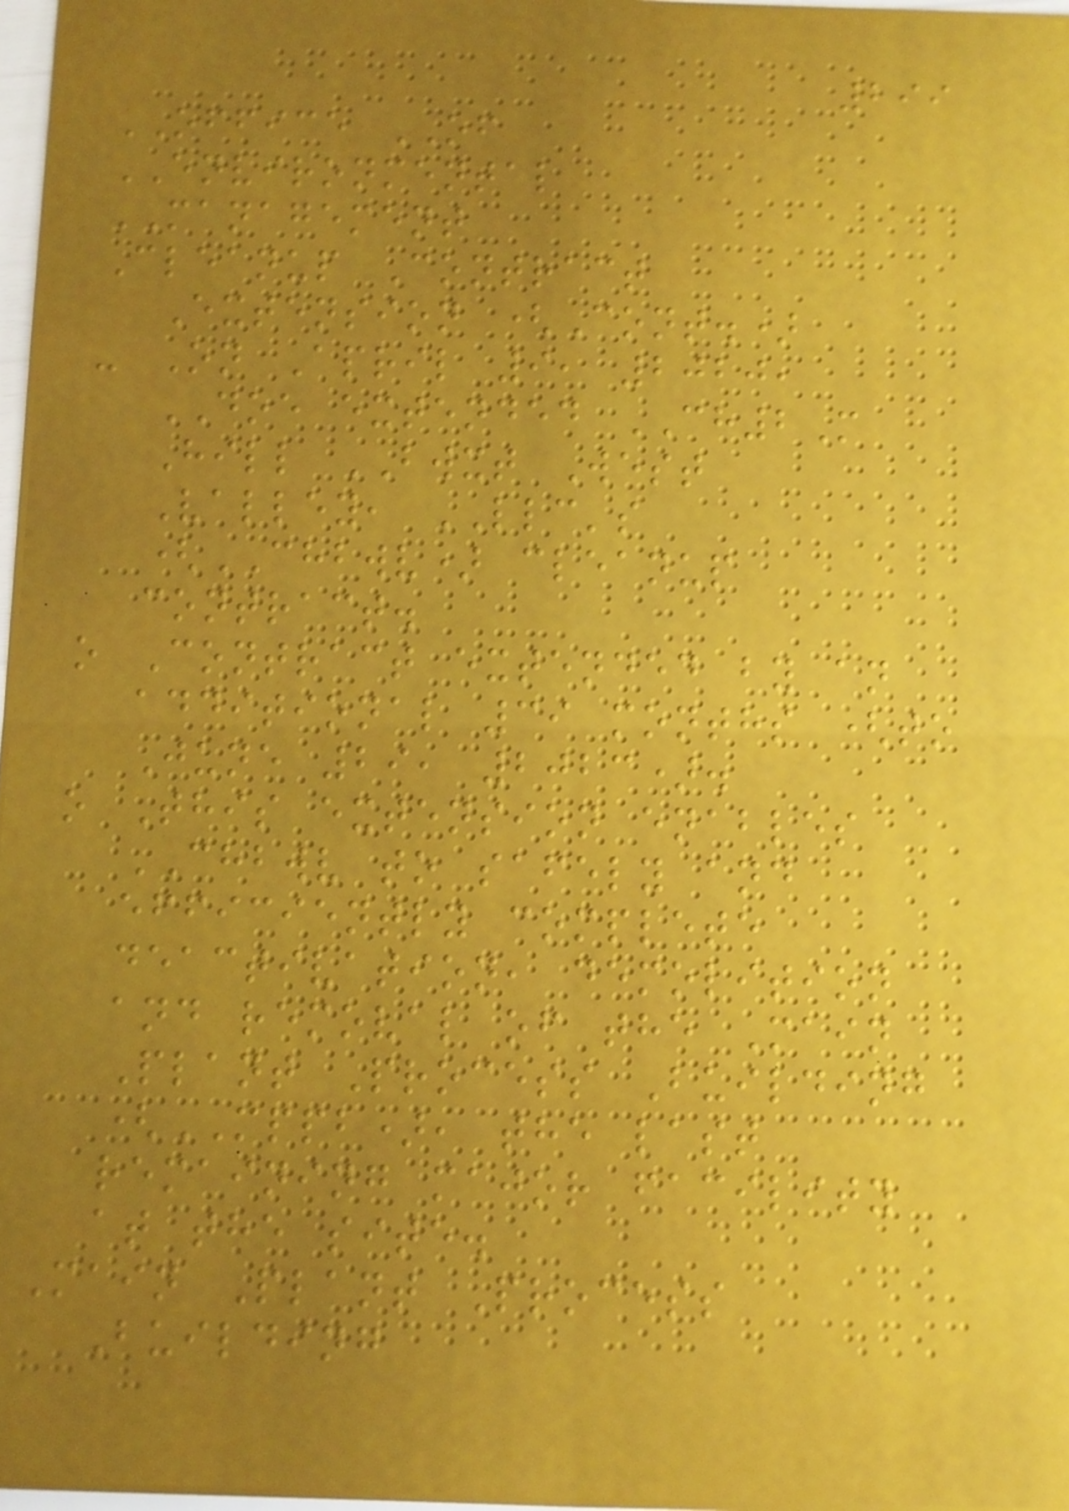299
OFFICE OF
ENVIRONMENTAL
MANAGEMENT
Cleanup Contract
Extension (Cont.)
- On April 9, 2020,
DOE extended CH2M
Hill BWXT West
Valley, LLC's
(CHBWV) cleanup
contract.
o Contract extended by an
additional 39 months (to
June 29, 2023).
o This extension enables
CHBWV to safely and
efficiently complete
deactivation, demolition
and removal of the Main
Plant Process Building
(MPPB), the last
remaining major facility
at the site.
Main Plant Process
Building
